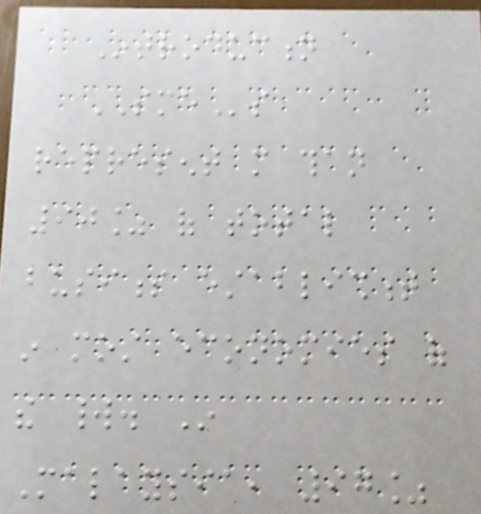Introduction
SMEs
represent more than
90% of total
business establishment
in most economies of
the world. In
Malaysia, 97%
